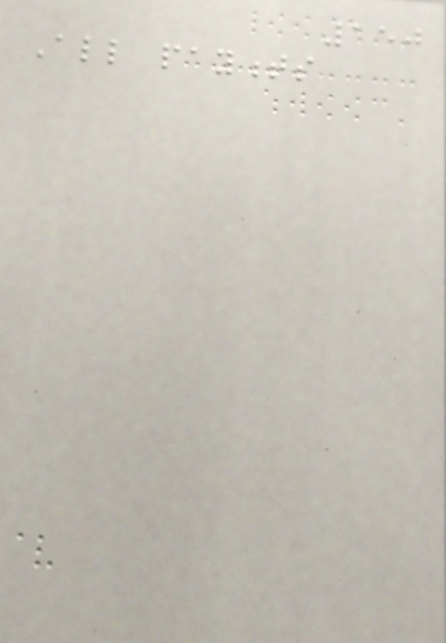150
All payments
